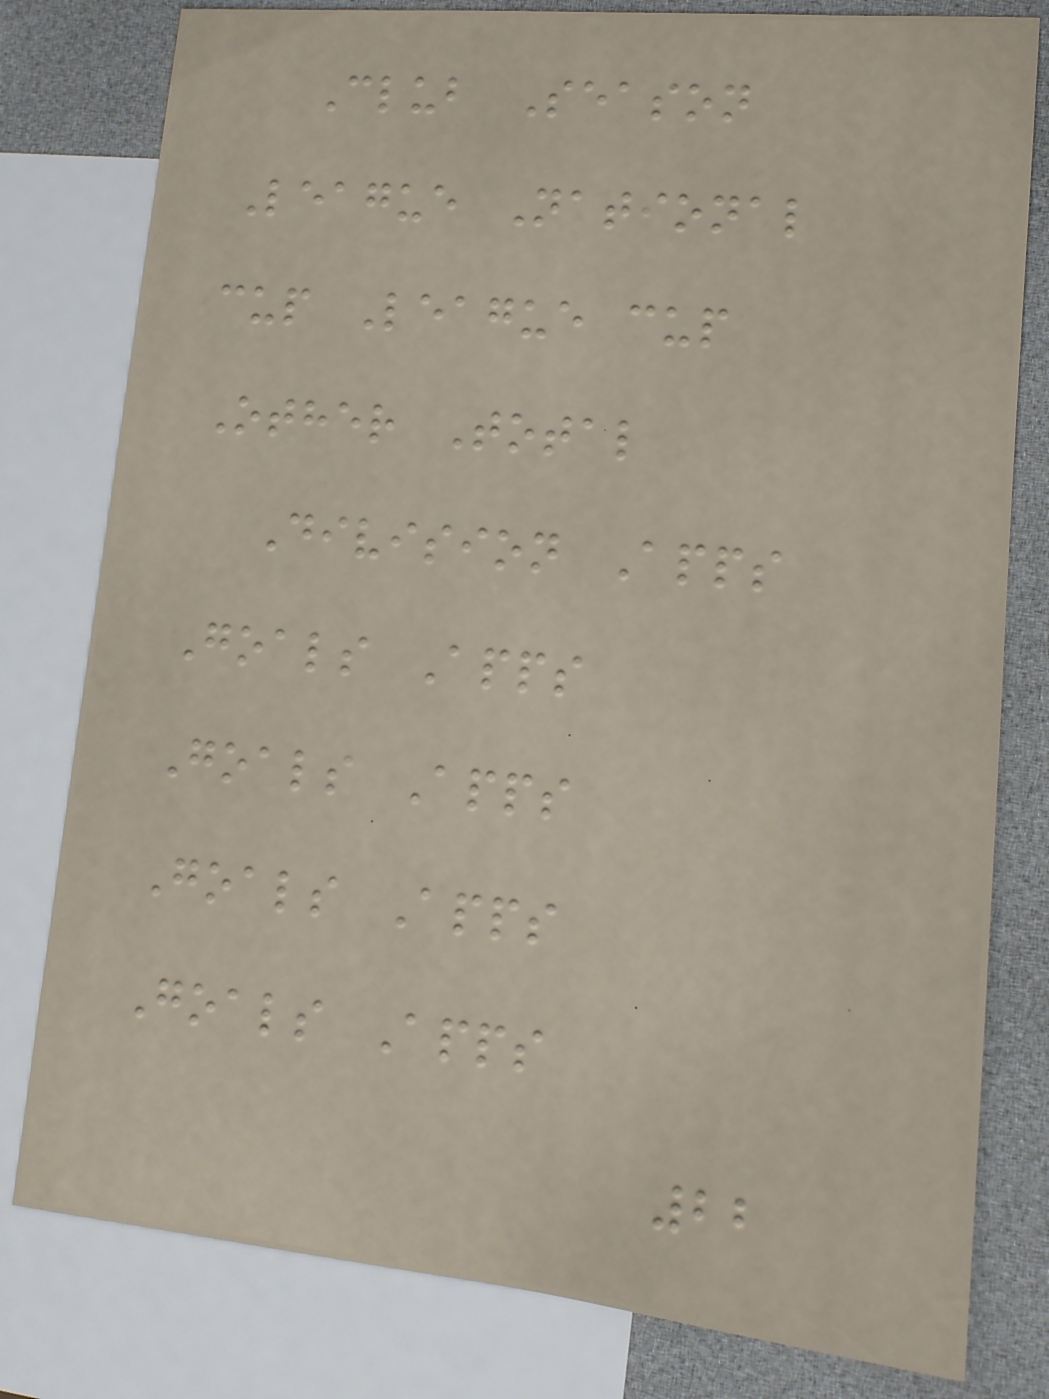Club Season
League National
cup League cup
Other Total
Division Apps
Goals Apps
Goals Apps
Goals Apps
Goals Apps
22
